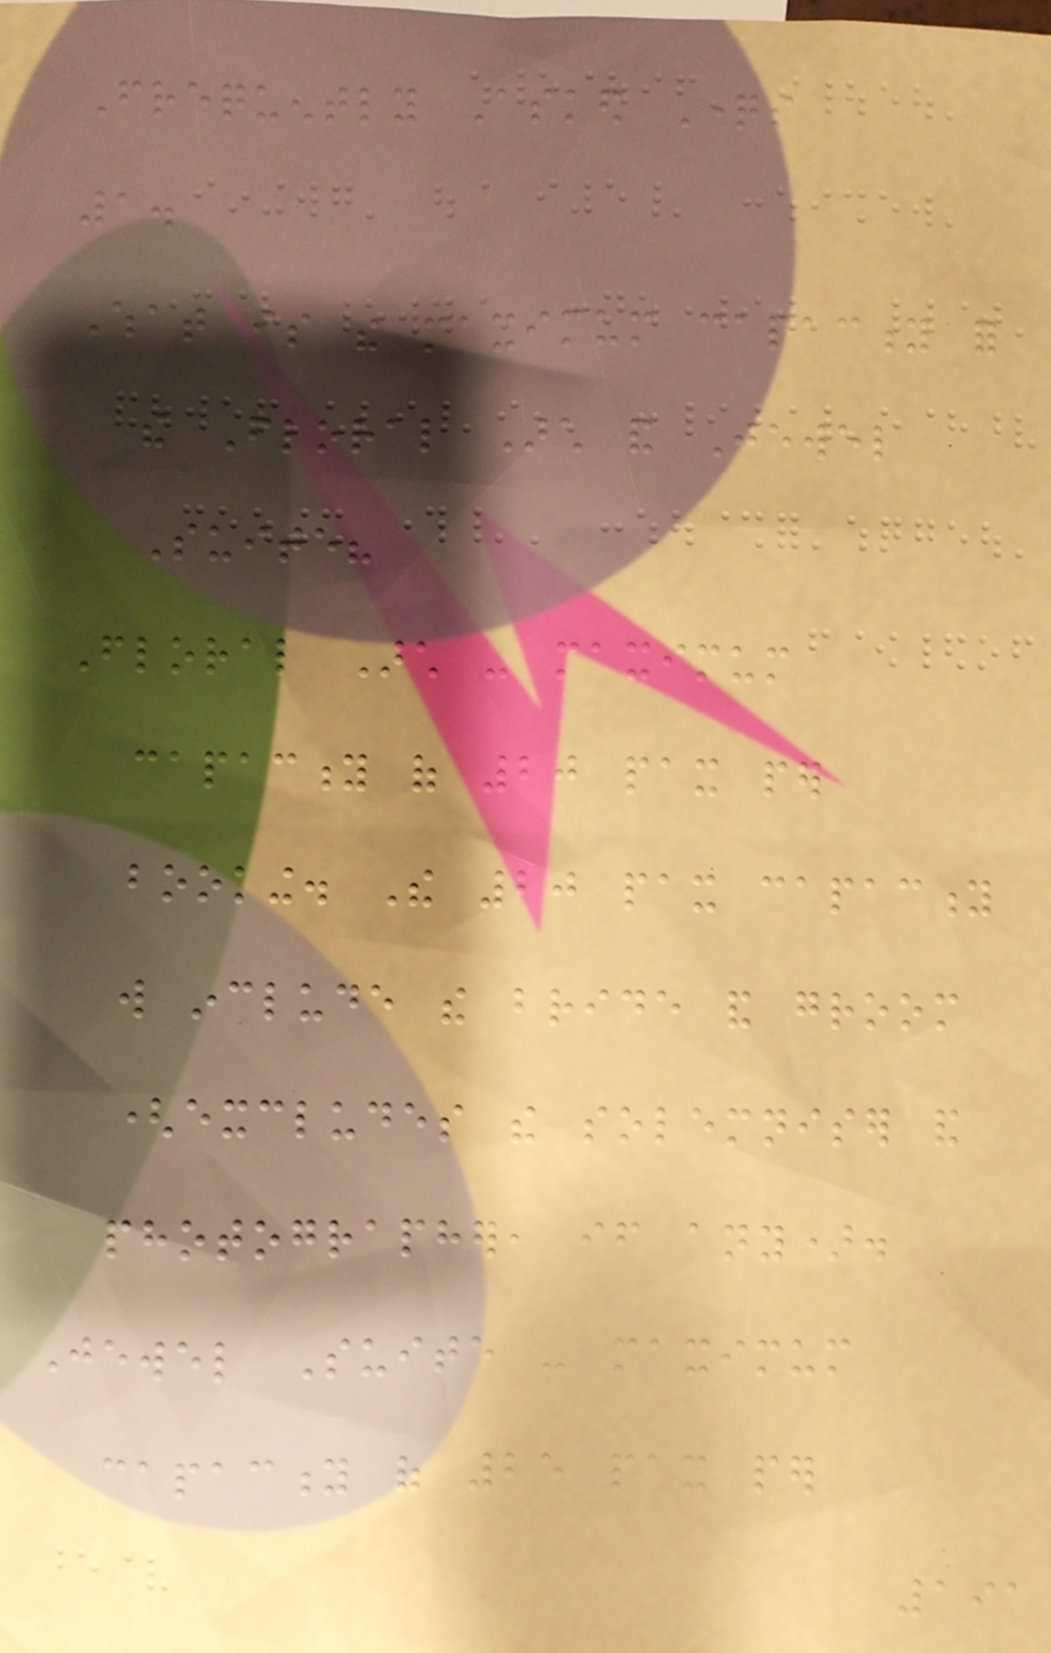Frequently Asked Questions
1.
What is the maximum capacity for
the Floral Arch and Jewel
Suite?
Floral Arch - maximum
capacity of 20 pax per
booking. The 20 pax capacity
will include the bride and groom
(excludes the solemniser and
photographer, if any).
Jewel Suite - maximum
capacity of 25 pax per
191
